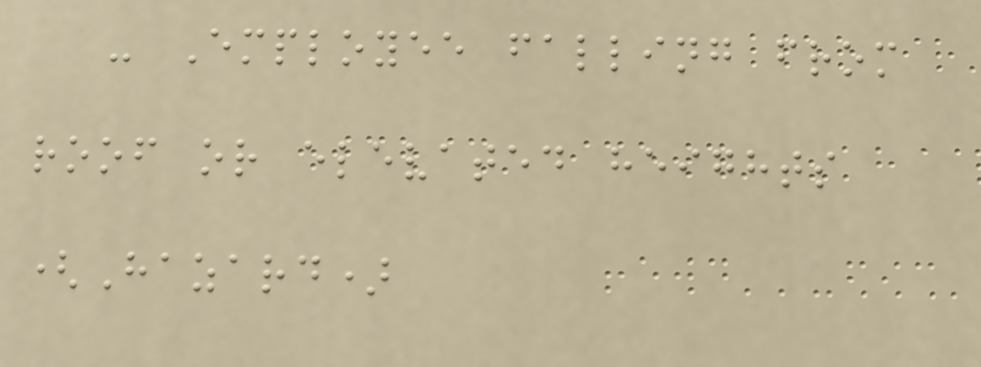- Employee falling from
roof or elevated heights
(Hazard)
